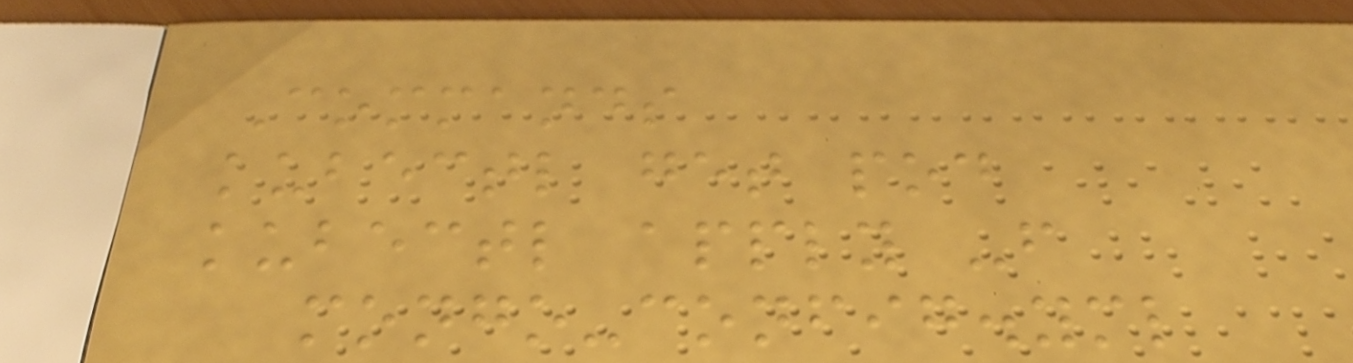Commands
kubectl get pod
kubectl apply -f
mongo-config.yml
